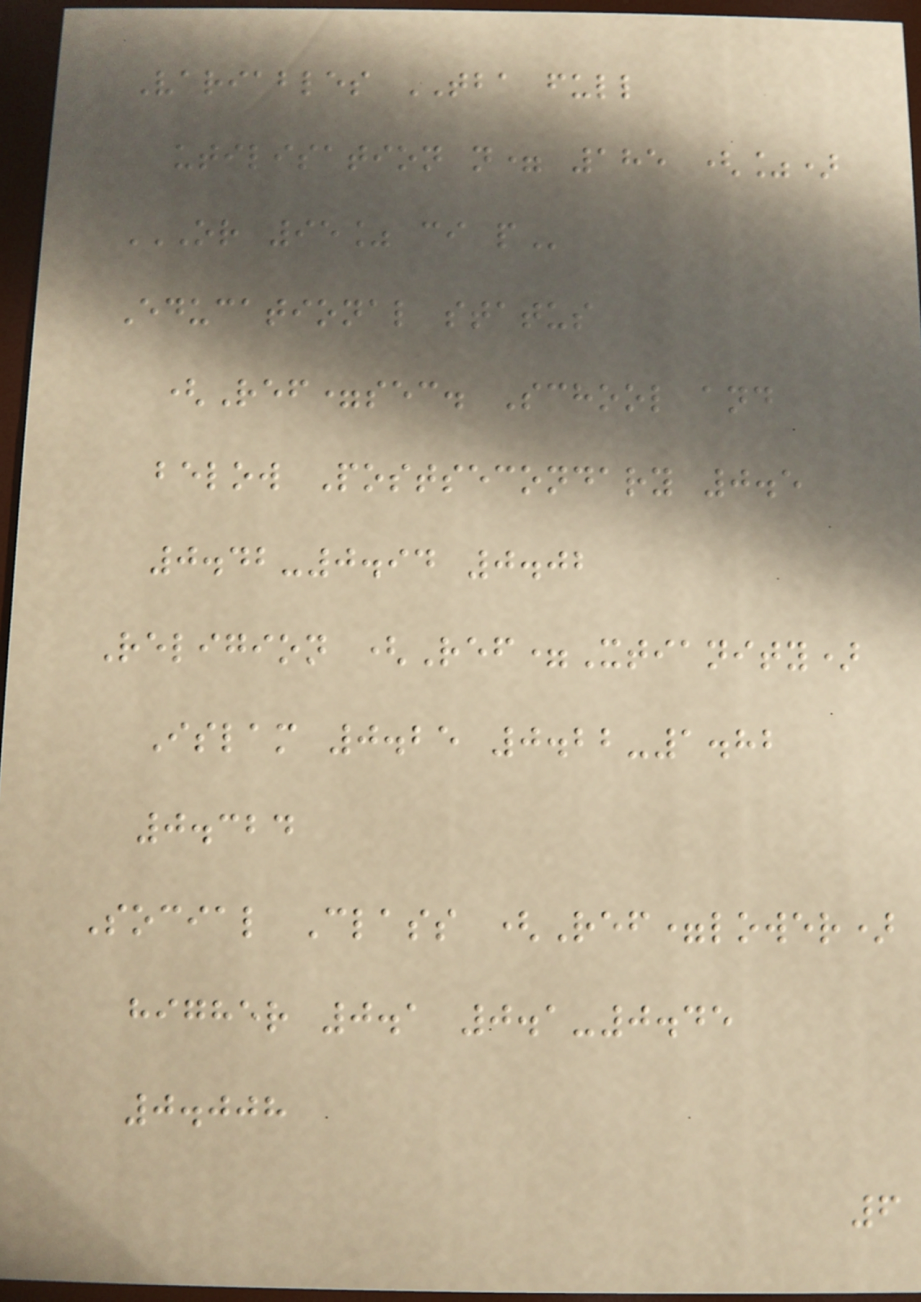Variables TBA full
utilisation n= 185 (%)
OR 95% CI P
Educational status
(Ref=sec. School and
below Postsecondary 0.5
0.42-0.94 0.02
Religion (Ref=Xtianity)
Islam 0.25 0.22-1.82
0.324
Social Class (Ref=lower)
higher 0.1 0.1-0.45
0.008
6
